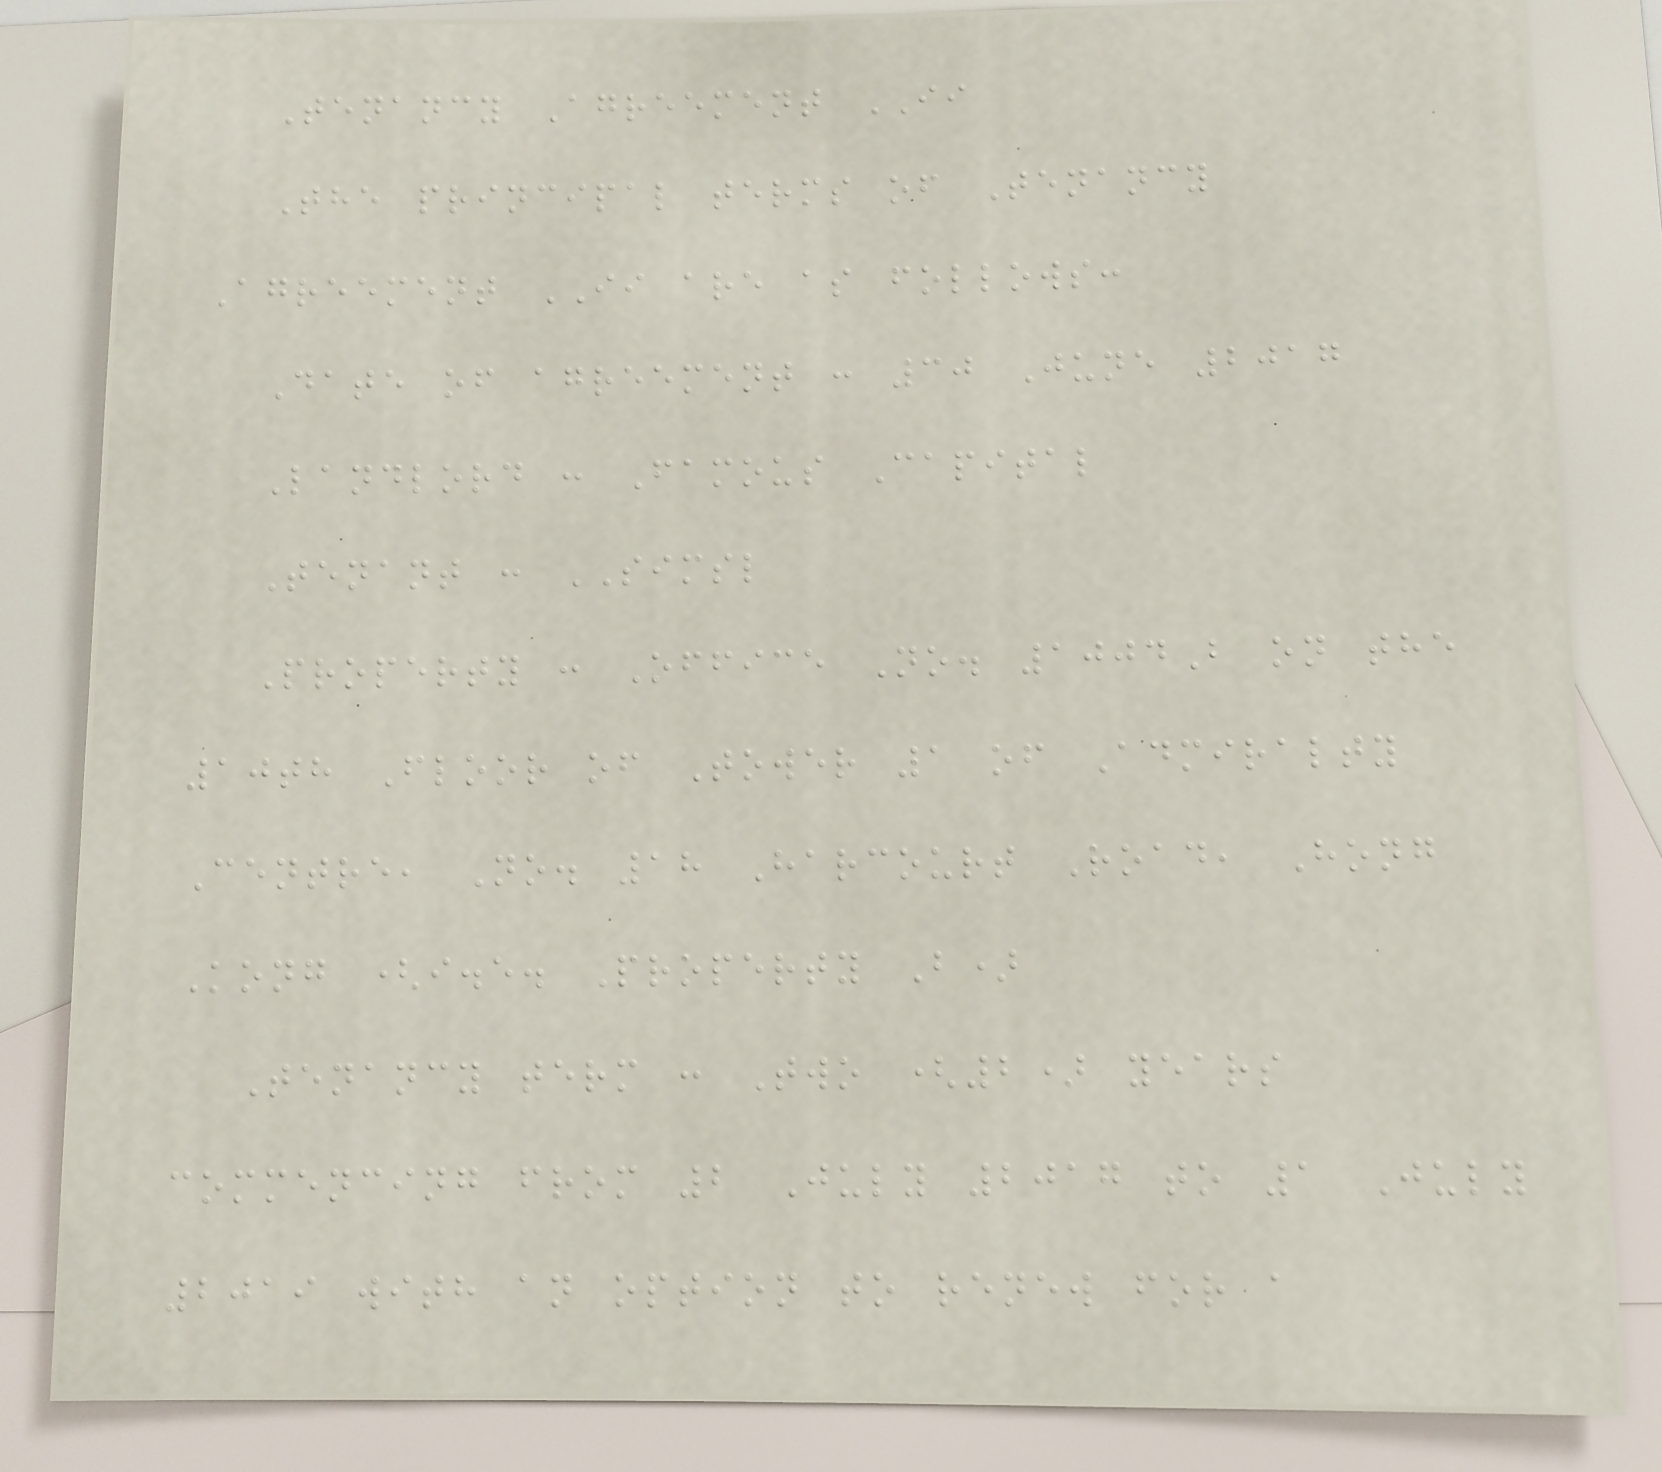Tenancy Agreement II
The principal terms of Tenancy
Agreement II are as follows:
Date of agreement : 30 June 2017
Landlord : Famous Capital
Tenant : SIMSL
Property : Office No. 1004B on the
10th Floor of Tower 1 of Admiralty
Centre, No. 18 Harcourt Road, Hong
Kong (i.e. Property B)
Tenancy term : Two (2) years
commencing from 2 July 2017 to 1 July
2019 with an option to renew for a
